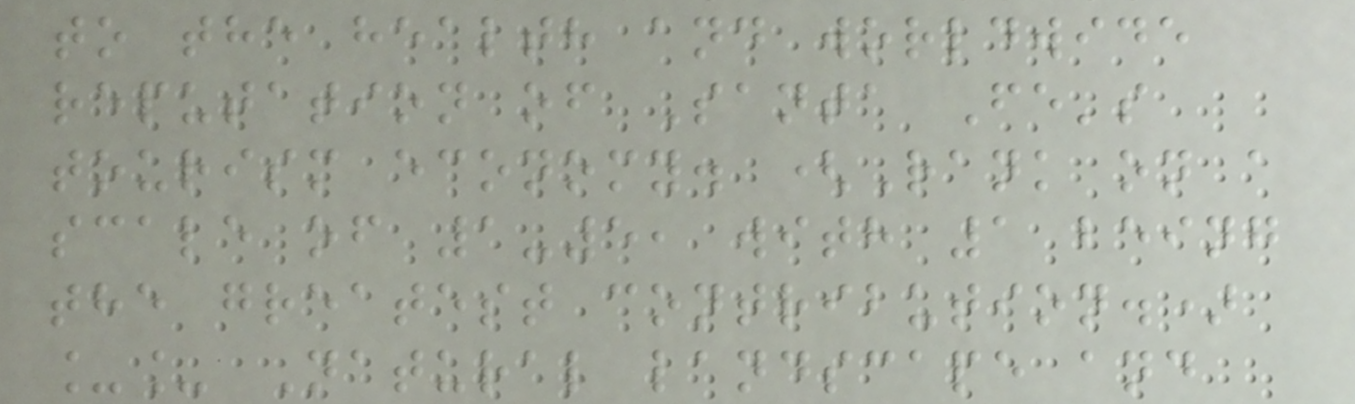to the health and worldwide
reputation of Santa Fe's
tourism economy. (Rank on a
scale of 1-5, with 1 being
the greatest contribution.)
__ Natural landscape and
